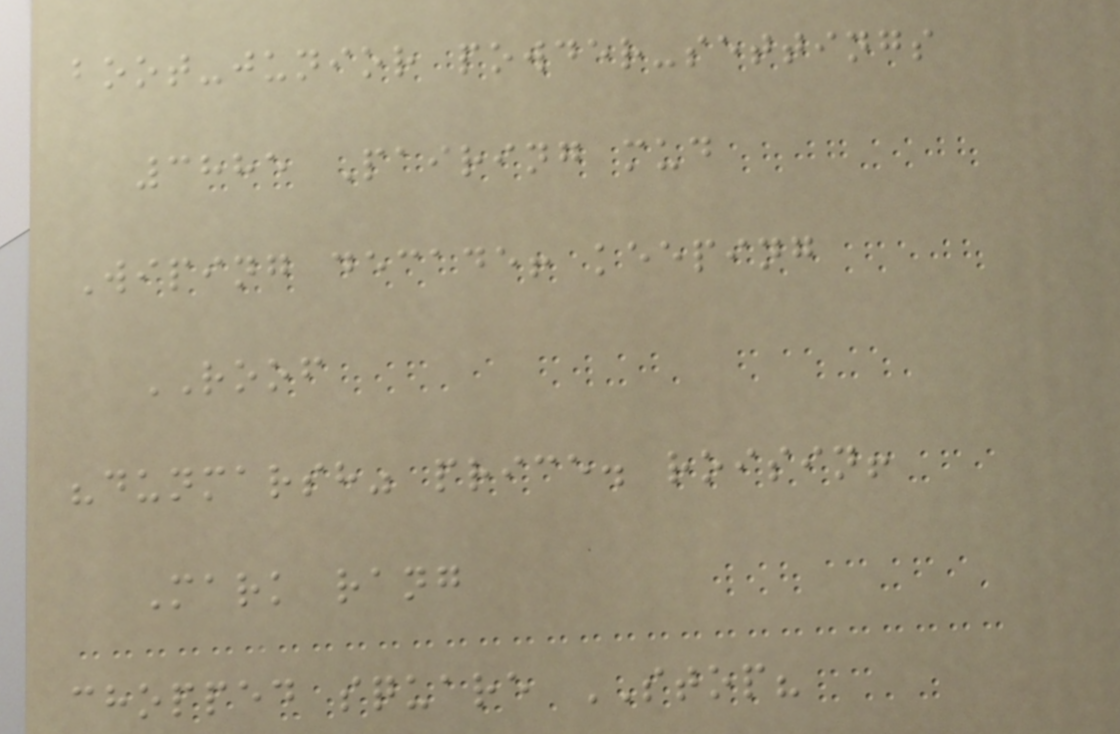boot-junior powder-settings
3885 Pairing mud
Wiping decade! keeping
ROOF
"dunmarsh" price. roisin!
Mark rang
chopped square STOP?
